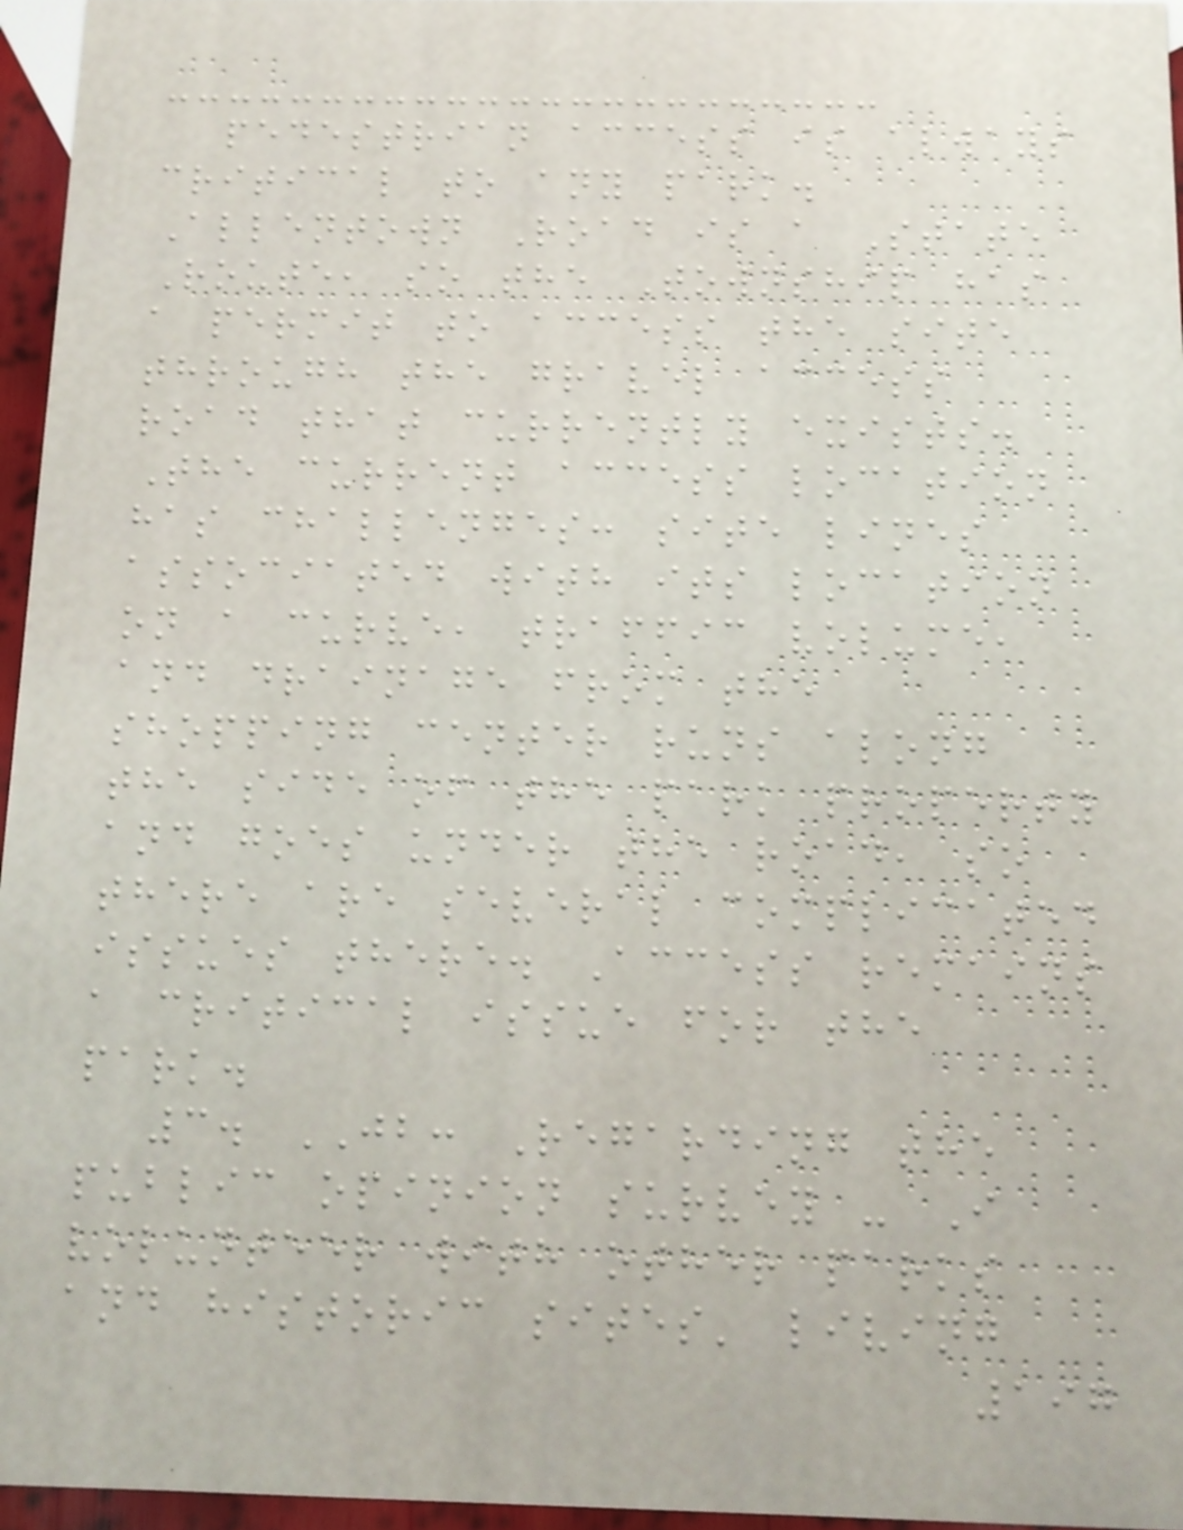pedestrian access is always
critical to any park.
Allentown Road is a State
Route, so the Township has
a permit to access the site
through the gravel access
road that currently exists.
The current access location
has challenges: site lines
associated with its location
on a curve, traffic volume,
and drainage from the
shopping center runs along
the side of the park property
and goes under the road, so
there are several complicated
issues there. Access remains
a critical issue for the
park.
3. JB: Regarding the
public opinion survey - I
volunteer with other parks
and historic sites' living
197
